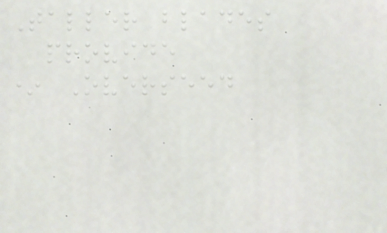Taller blades
provide
* Overseed
